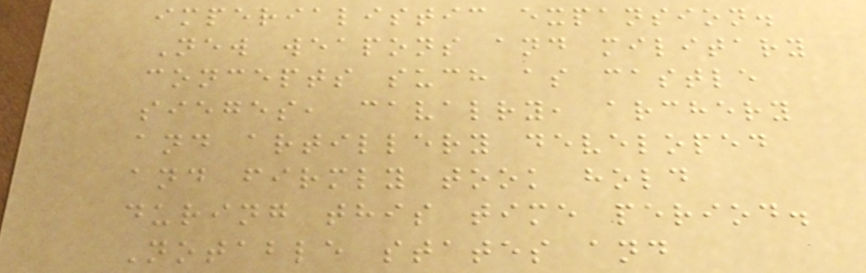imperialistic expansion.
New weapons and military
concepts such as castle
sieges, cavalry, archery
and artillery developed
and firmly took hold
during this time period.
Notable states and
